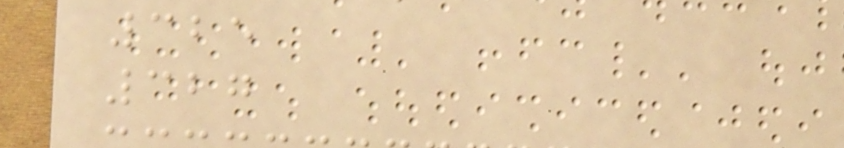325
327
